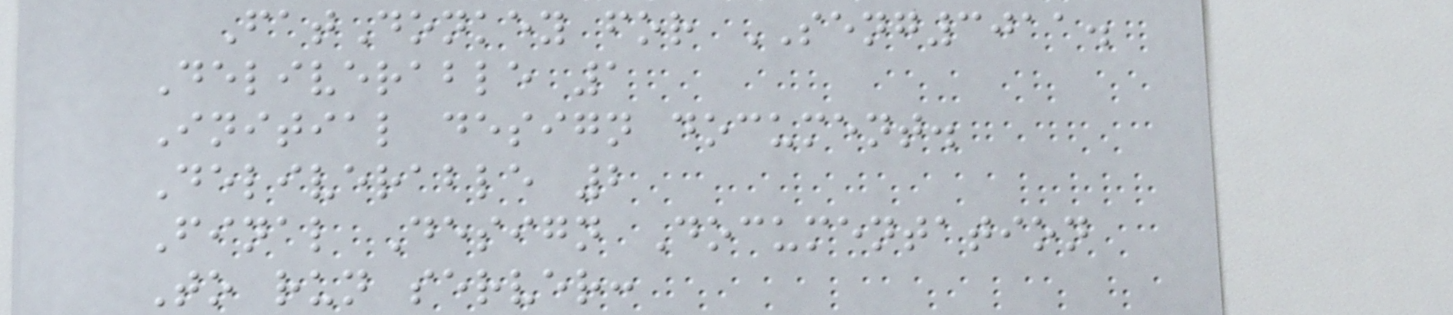FatDonkey for SENG3011.
Deliverable 1
Initial design document.
Deliverable 2
Final Design Documentation
To run server:
